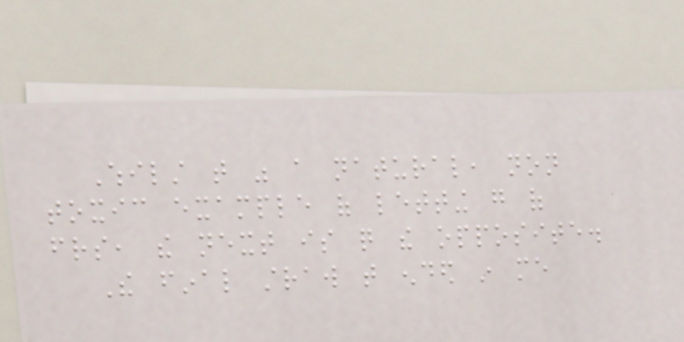Whilst that was a natural, non
toxic example of letting go of
friends, the next is quite the opposite.
The final straw that ended in me
